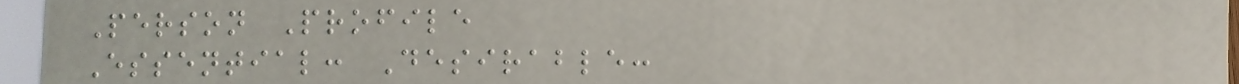Person Profile
Essential: Desirable:
